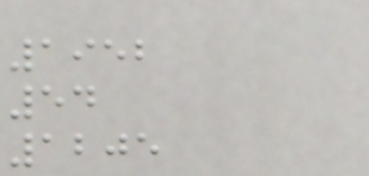1952
54
1205
